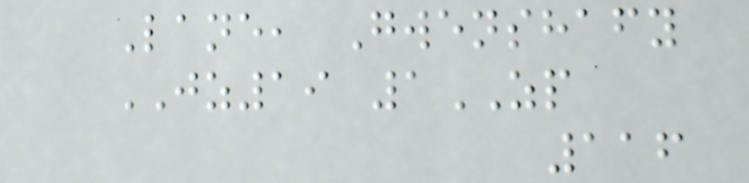Lane, Gwenshafy
JZ19 1ZP
116
